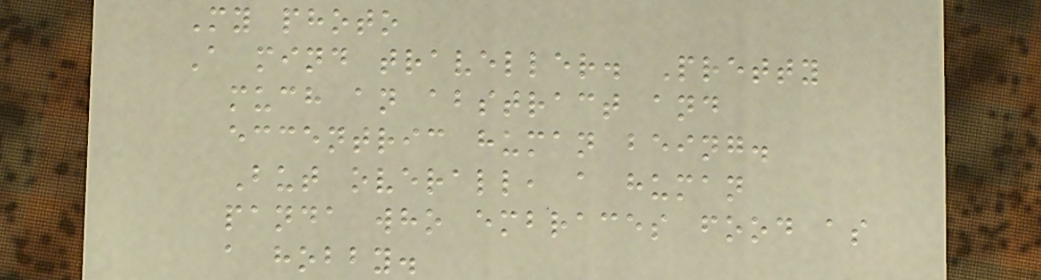My photo
A mind traveller. Pretty
much an abstract and
eccentric human being.
But overall, a human
panda who embraces food as
a hobby.
